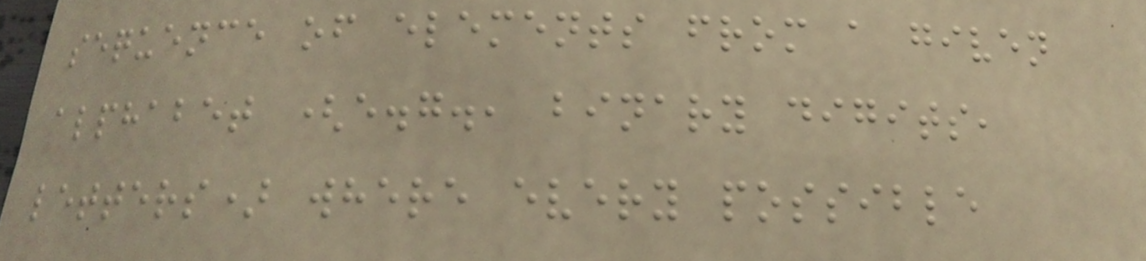sequence of elements from a given
alphabet (e.g., binary digits,
letters) where every possible
